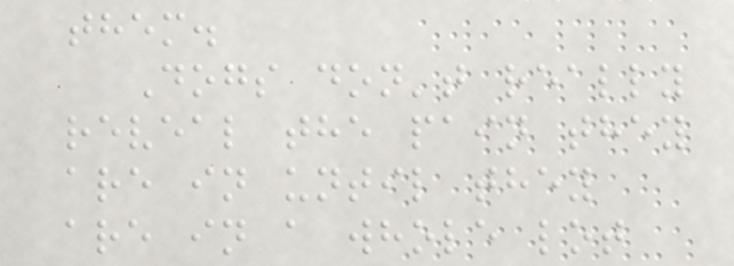them.
Dogs don't really
reveal the pain they
are in until they
are in a whole lot
